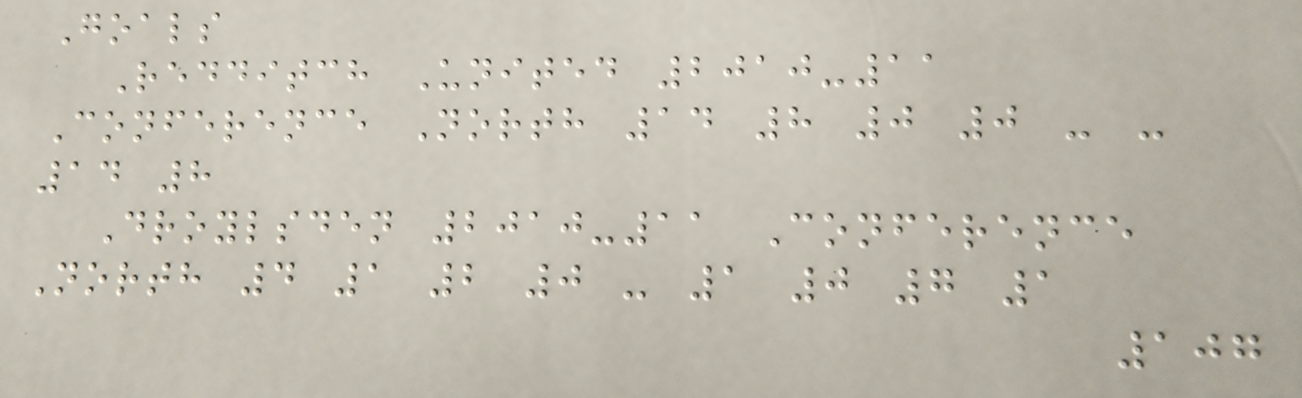Goals
Redditch United 2010-11
Conference North 14 8 0 0 - -
14 8
Droylsden 2010-11 Conference
North 4 1 2 0 - 1 0 7 1
107
